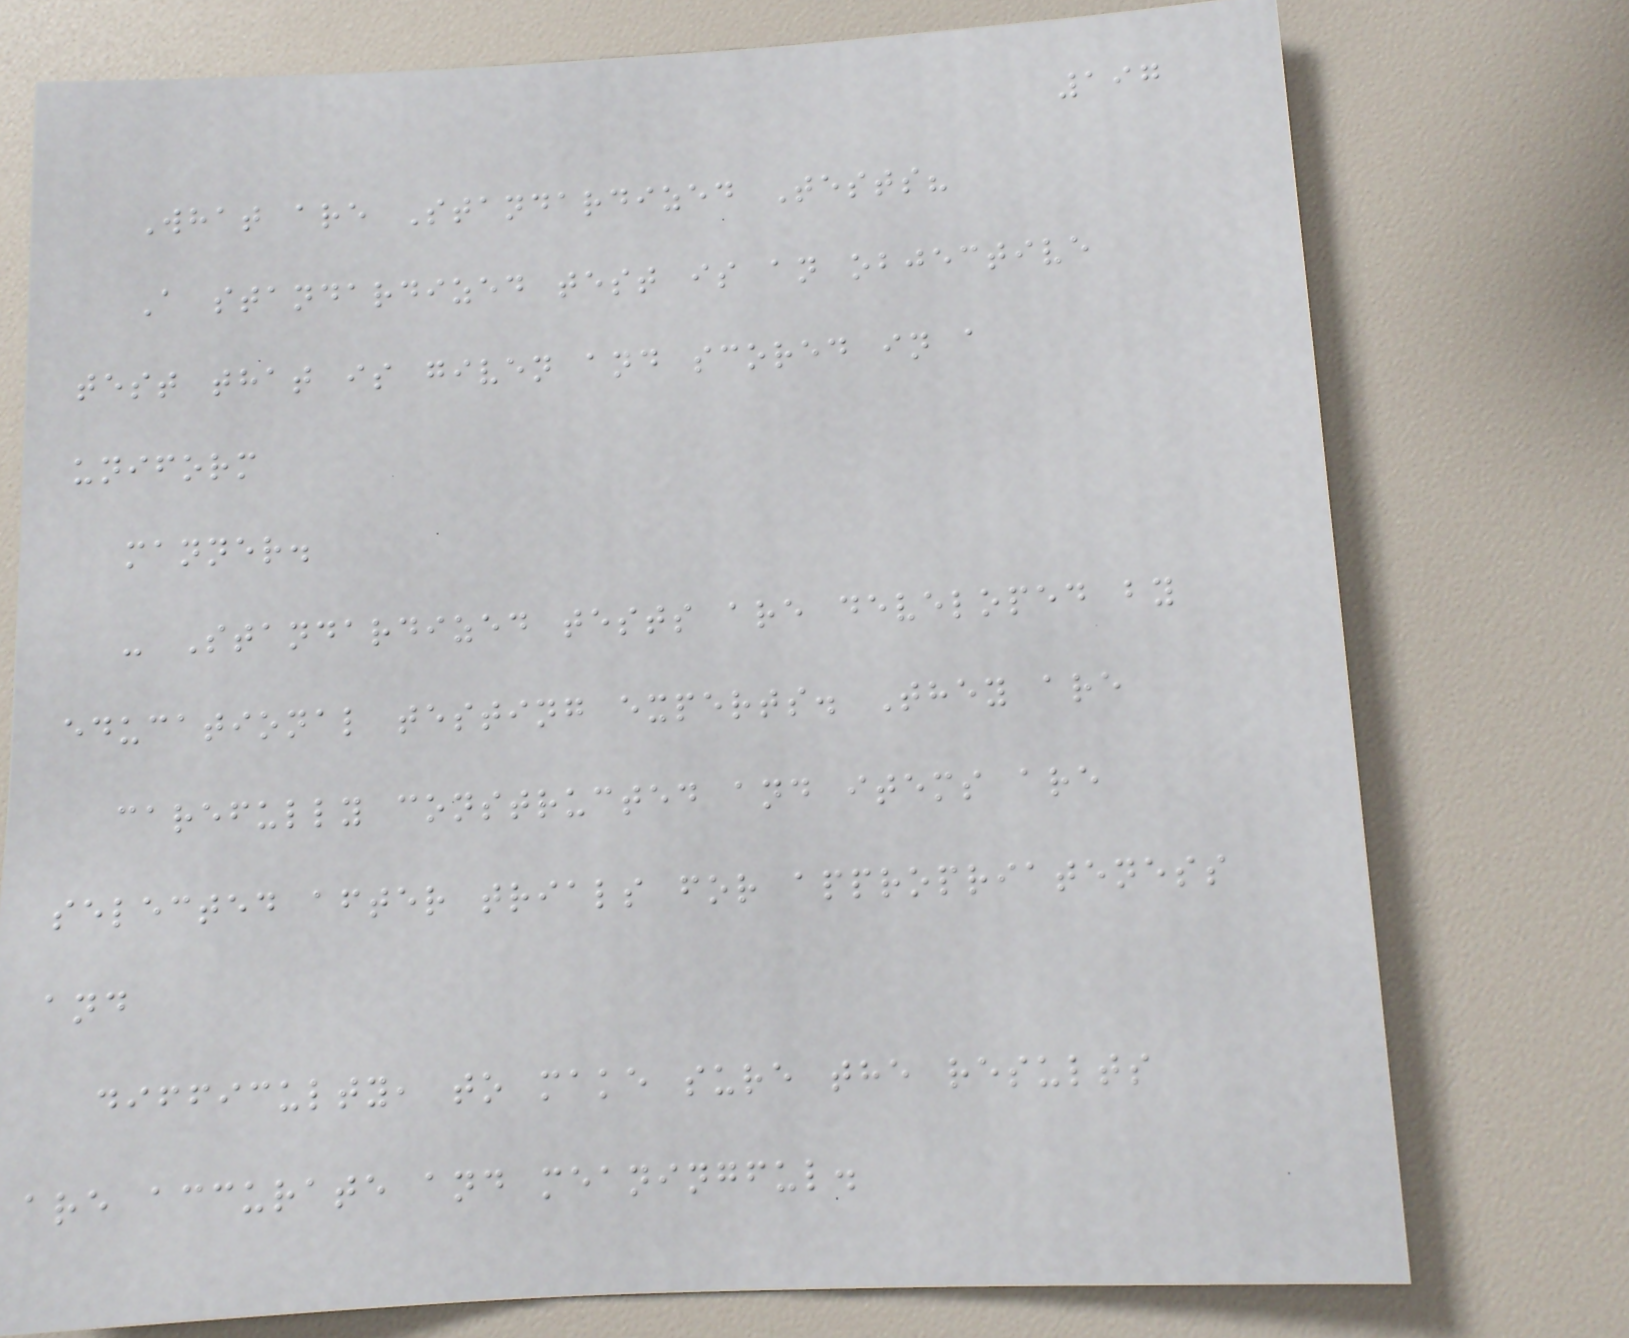197
What are Standardized Tests?
A standardized test is an objective
test that is given and scored in a
uniform
manner.
- Standardized tests are developed by
educational testing experts. They are
carefully constructed and items are
selected after trials for appropriateness
and
difficulty, to make sure the results
are accurate and meaningful.
